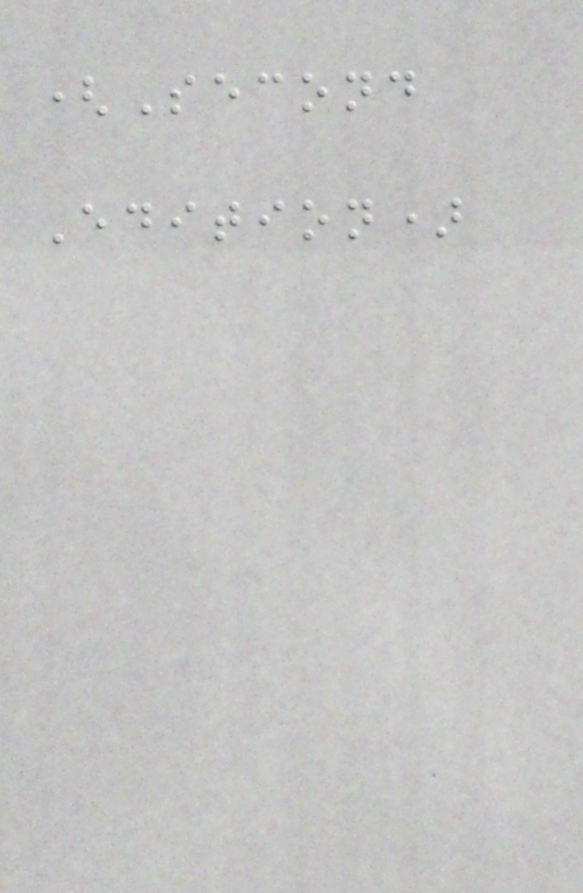(Second
Edition)
